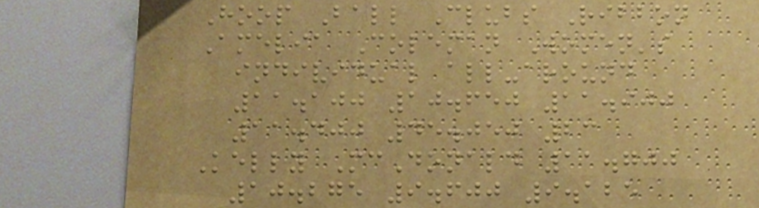Hoop Ball Clubs Ribbon
Amelia Coleman Women's
individual all-around
11.100 10.650 11.900
11.400 45.050 23
Kelly McDonald 11.700
10.275 9.600 9.125
